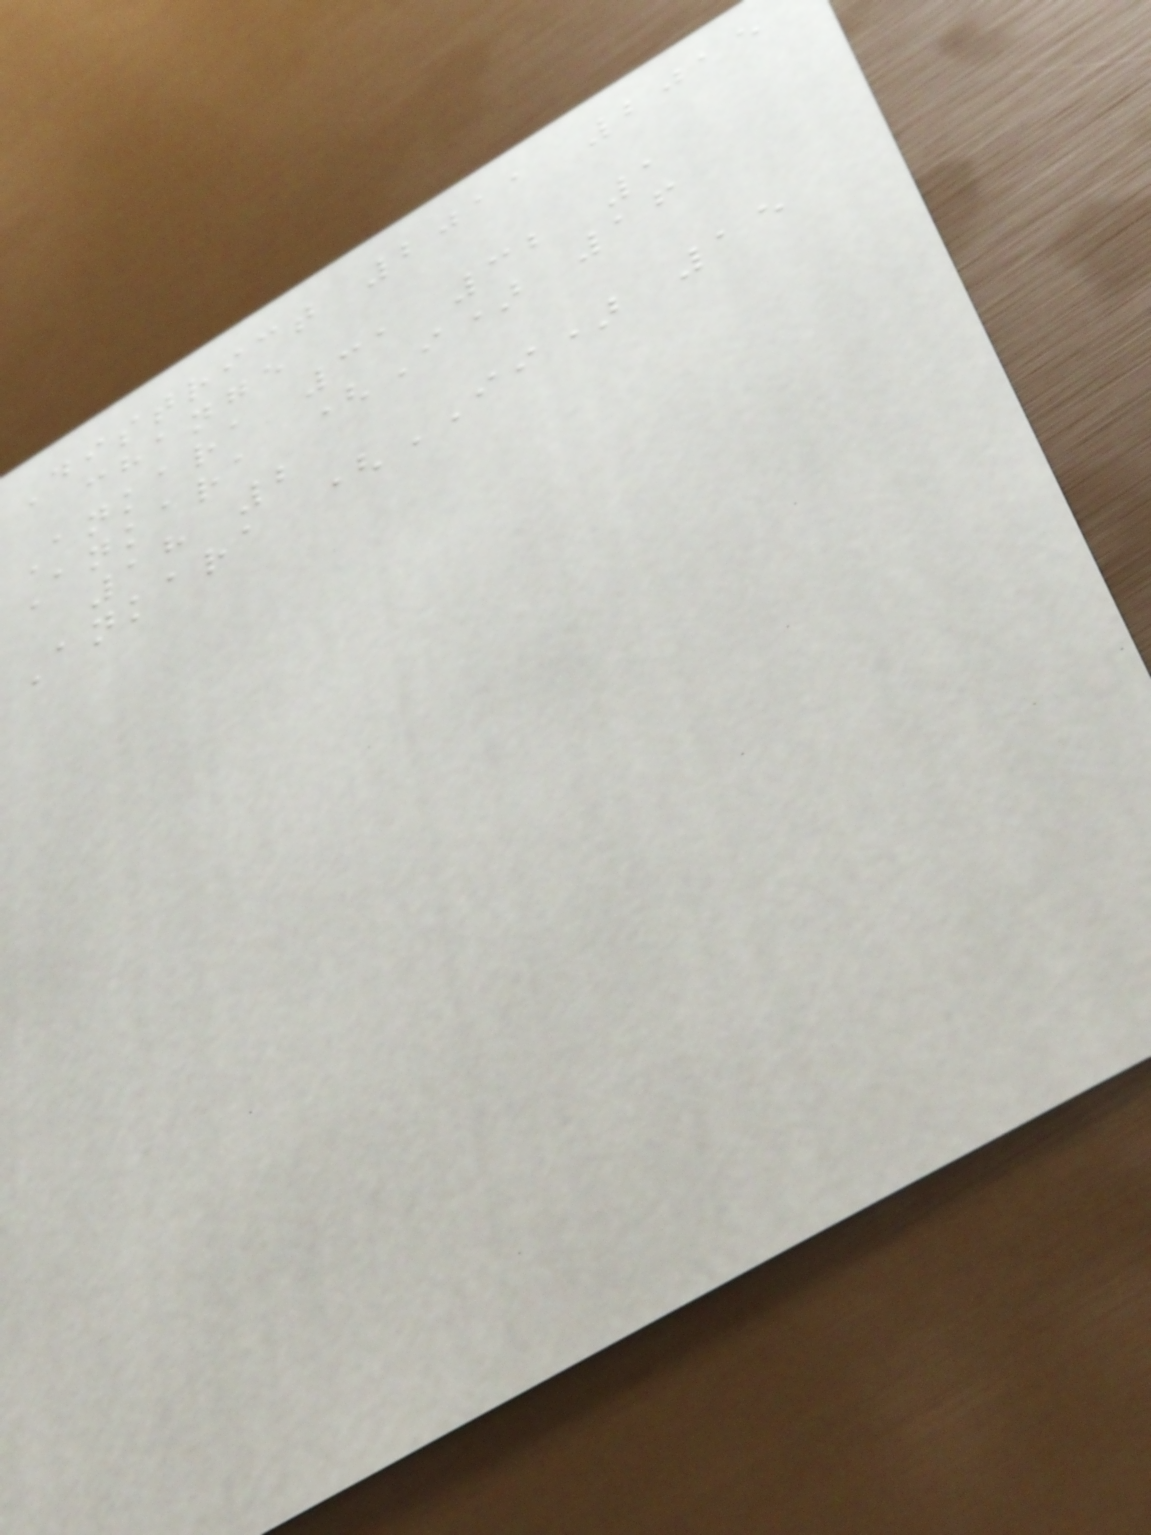District 2011 2015
change
Ankara 31 32 1
Ankara (I) 16
18 2
Ankara (II) 15
